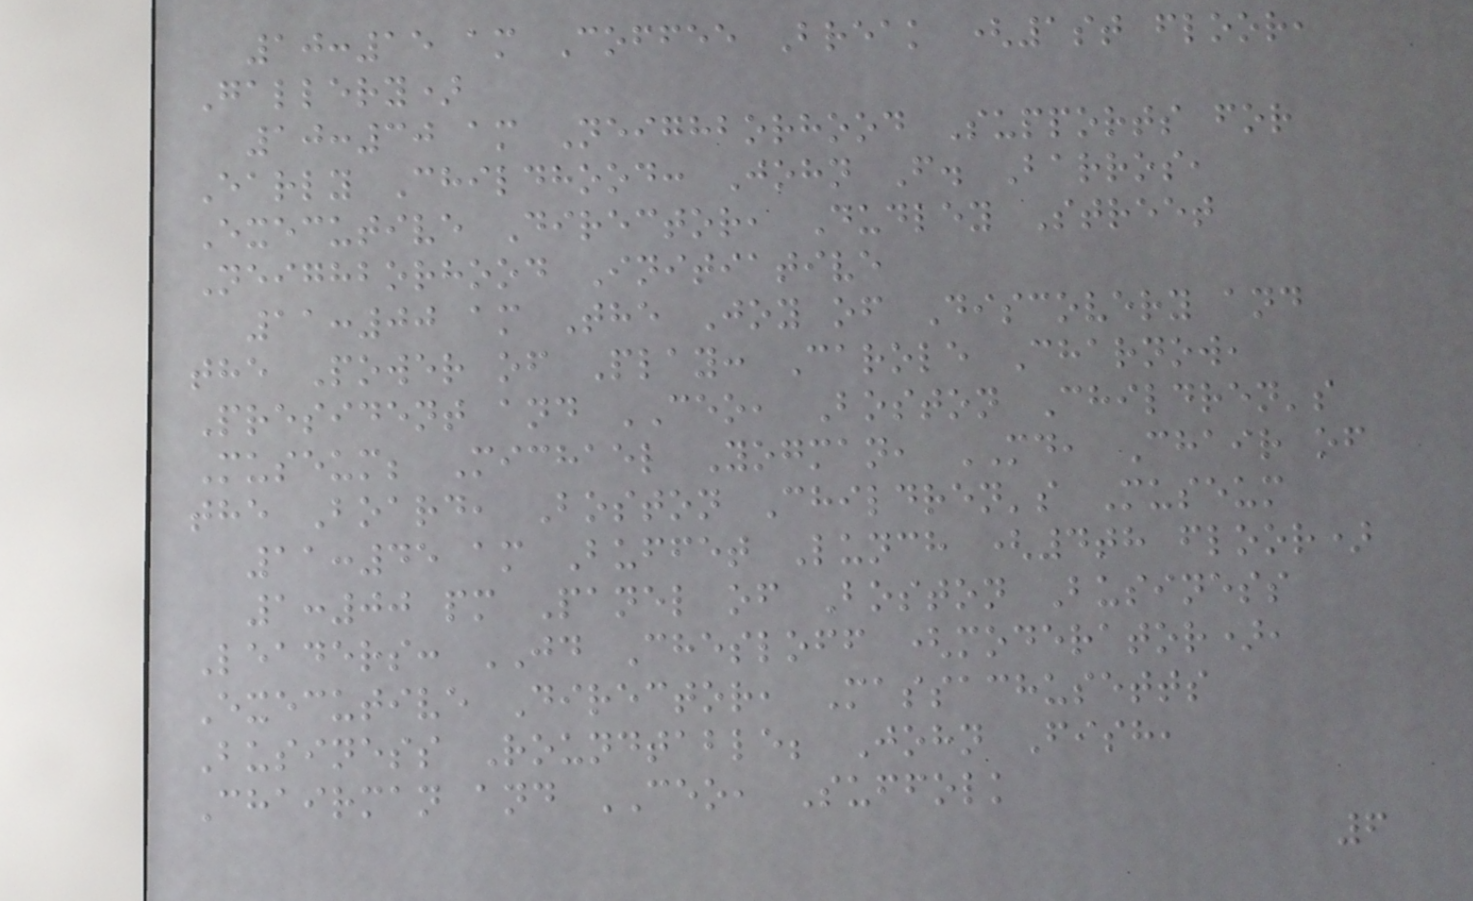10:15 am Coffee Break (1st floor,
Gallery)
10:30 am Neighborhood Supports for
Early Childhood: John F. Barros,
Executive Director, Dudley Street
Neighborhood Initiative
11:00 am The Joy of Discovery and
the Power of Play: Carole Charnow,
President and CEO, Boston Children's
Museum; Michael Yogman, MD, Chair of
the Board, Boston Children's Museum
11:45 am Buffet Lunch (4th floor)
1:00 pm Panel of Boston Business
Leaders: JD Chesloff (moderator),
Executive Director, Massachusetts
Business Roundtable; John Fish,
Chairman and CEO, Suffolk
6
